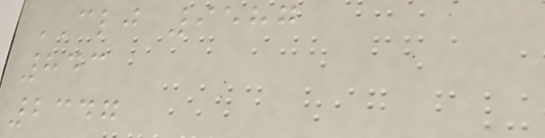CLJ 9587
843
2347
